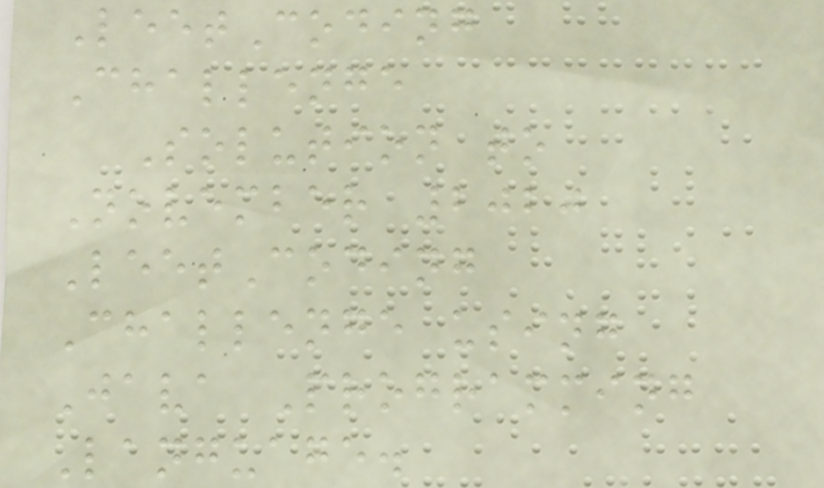LeetCoding
Challenge
Solution to
November 2020
LeetCoding
Challenge using
Java Programming
Language.
